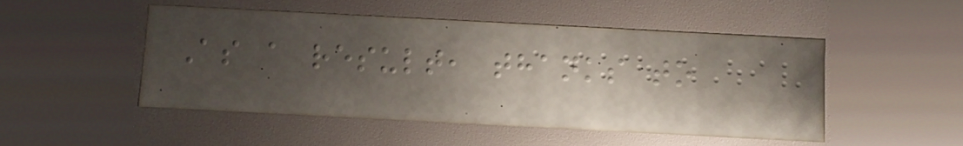As a result, thanks to
